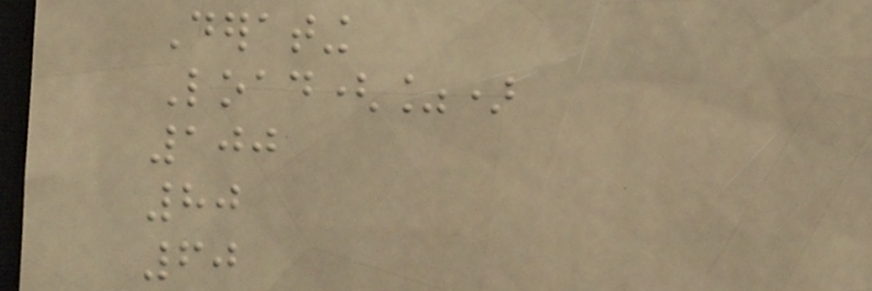Derating
Load(%)
100
80
60
